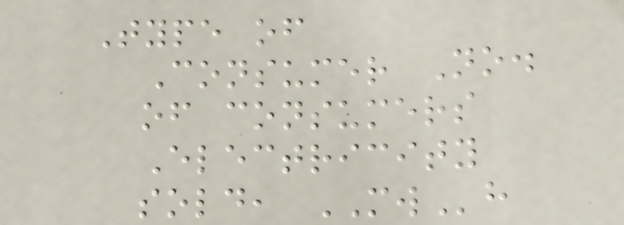Type of
Consumer No.
of consumers
Electricity
sold, MWh
